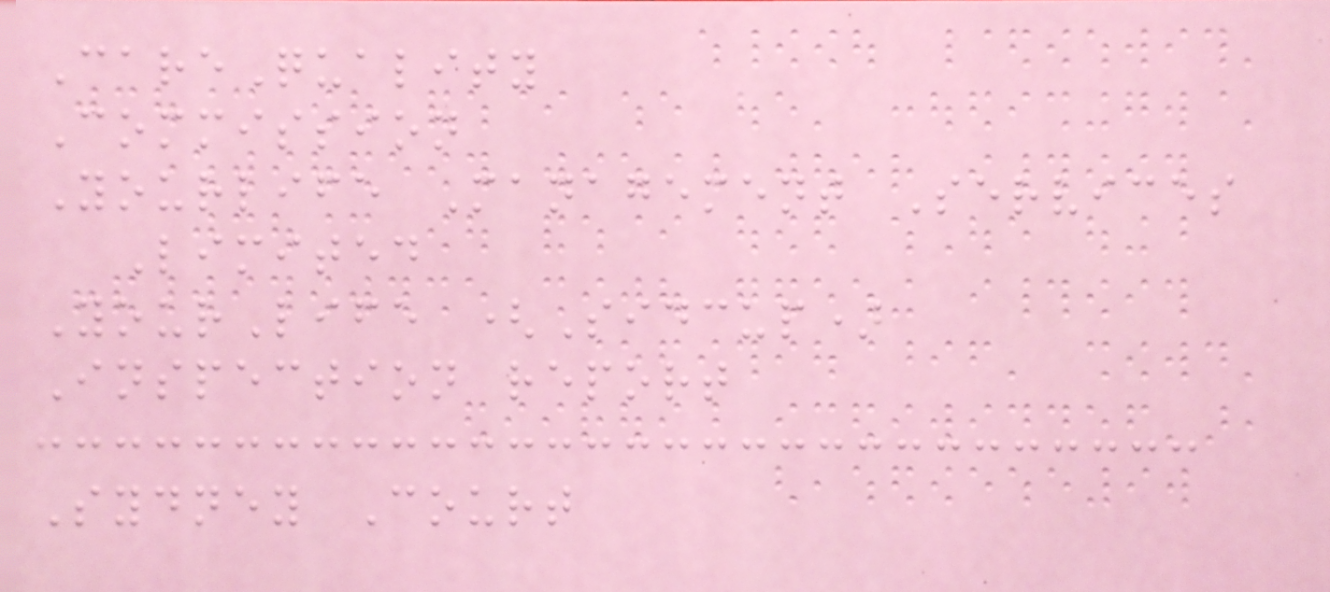CareQuality
Commission
Yourlife Management Services
Limited
YourLife (Sidcup)
Inspection report
Sydney Court
